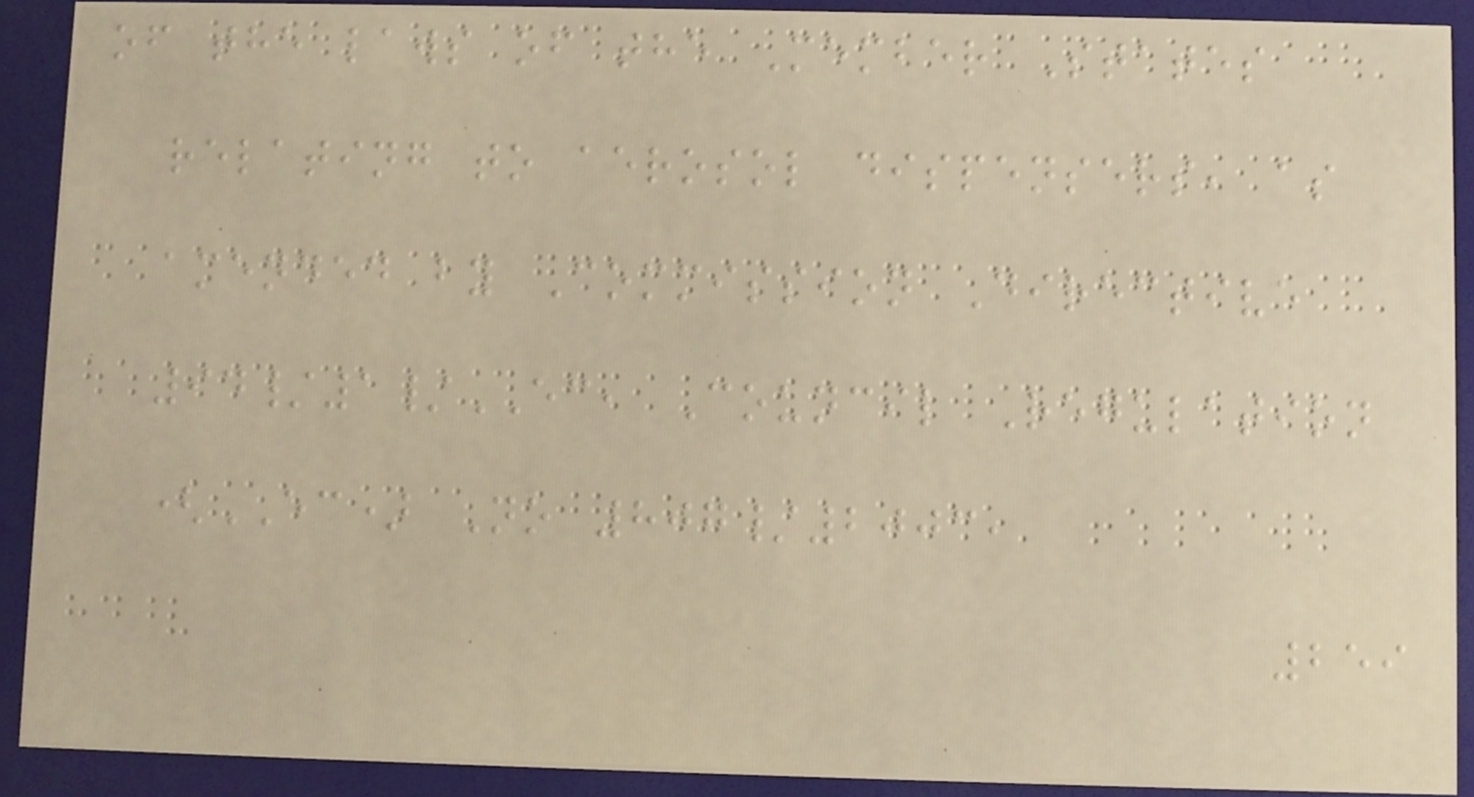of the laws of the Member States
relating to aerosol dispensers, as
amended by Commission Directive
94/1/EC, Council Regulation
(EC) No 807/2003,
259
